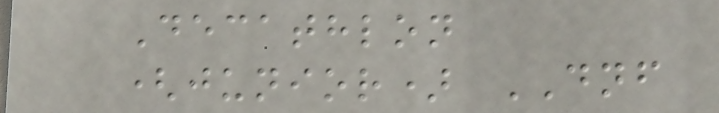Decathlon
(junior) DNF
